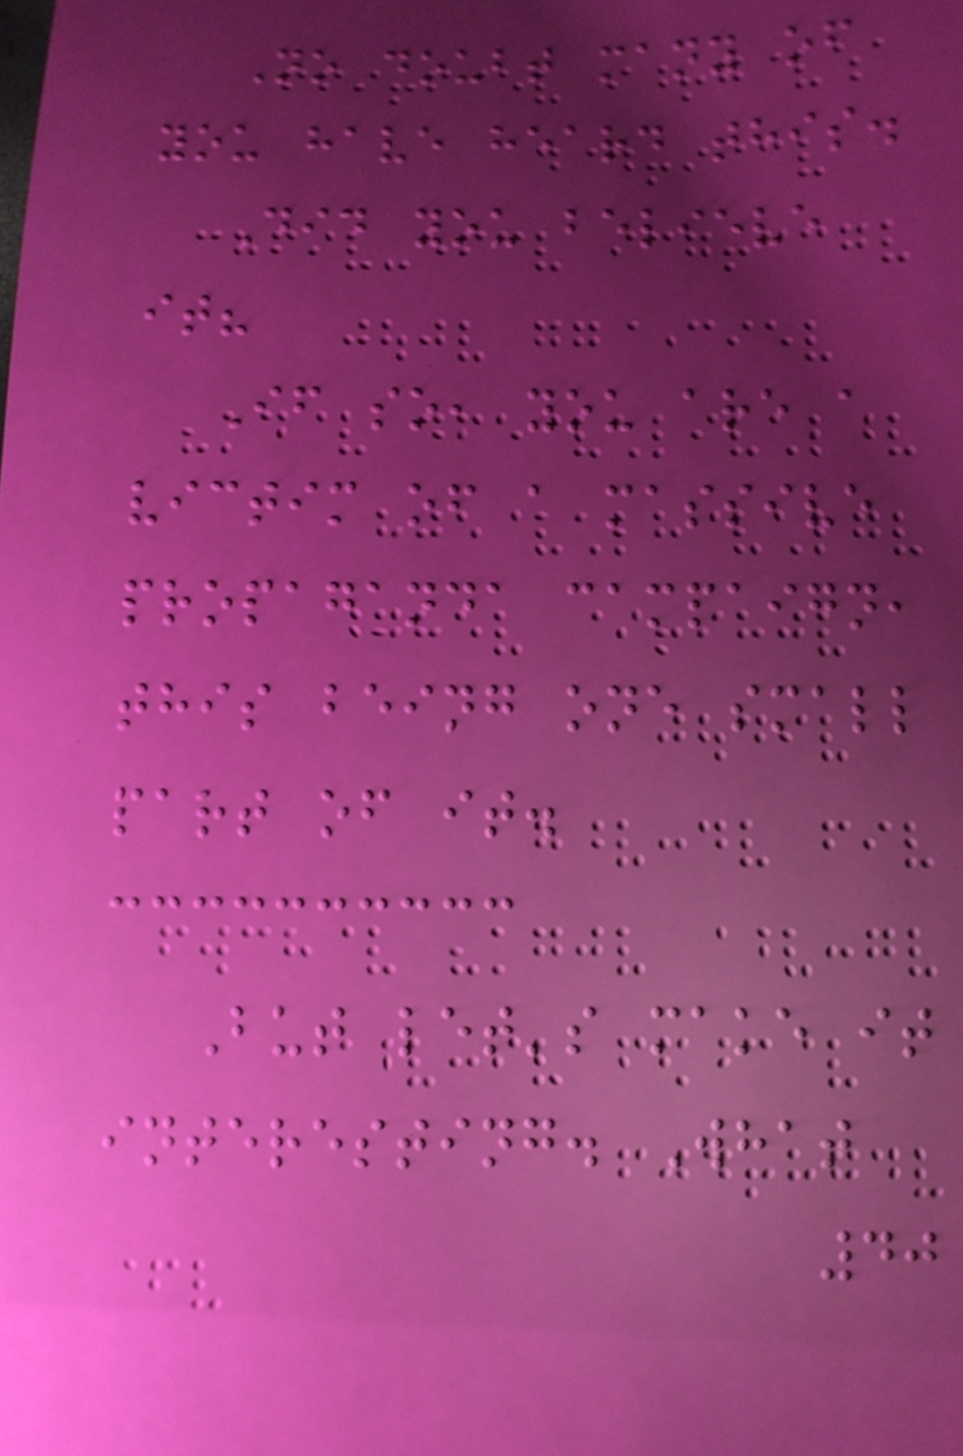No doubt many of
you have heard this.
Did you believe
it?
If so, you are a
victim of a massive
propaganda campaign,
this being one small
part of it.
But let's make it
interesting. What
40
